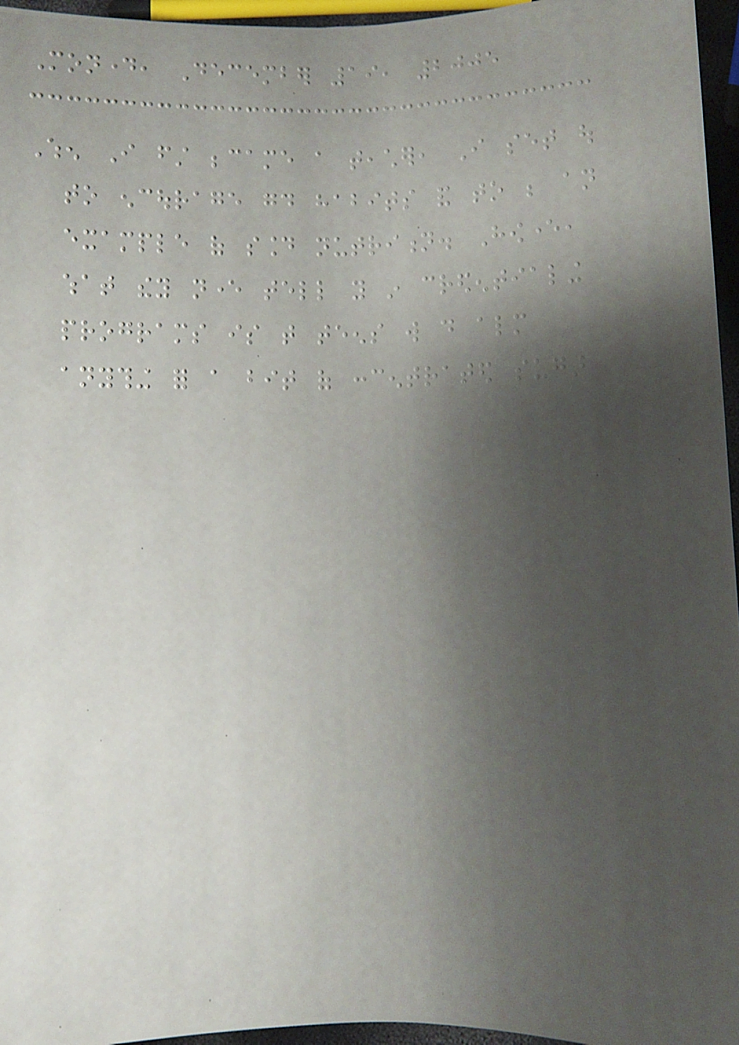Monday, December 19, 2005
When I first became a teacher, I set out
to encourage good habits and to be an
example of sound nutrition. However,
what they never tell you in credentialing
programs is that teens will do almost
anything for a bit of concentrated sugar
